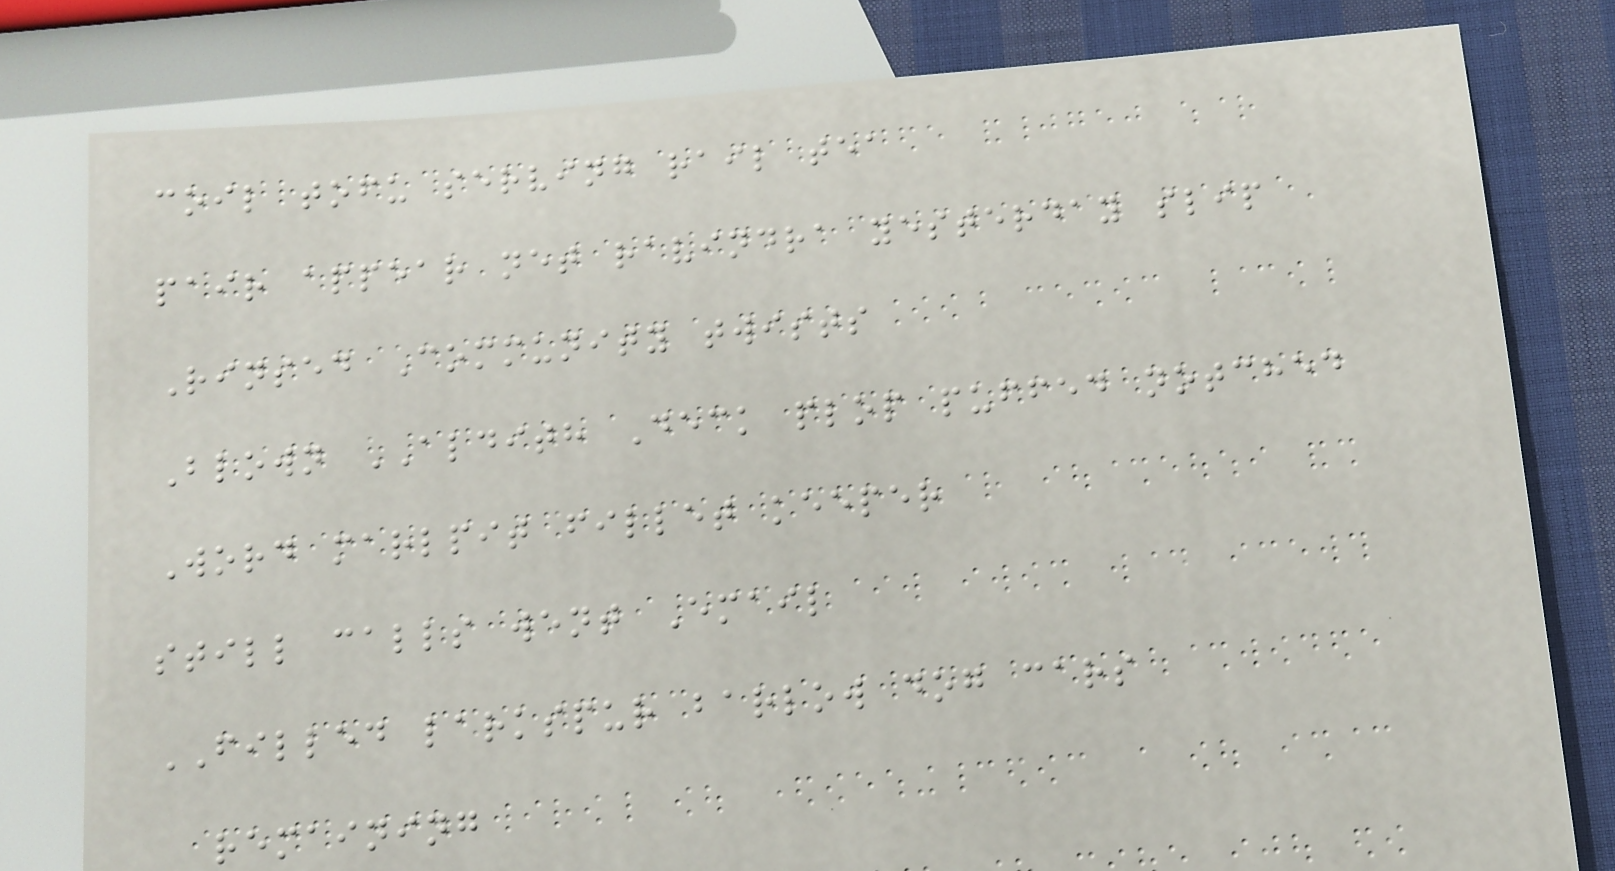coil tofu serving rail tea
pair appear net ravindra yesterday slip
Rinsed Community twists
Blown ALDITH Deck plop puffed notched
Word marlpit fillet keeper
still calls went Email
FILLED larkspur barlow dog cars
remaining
